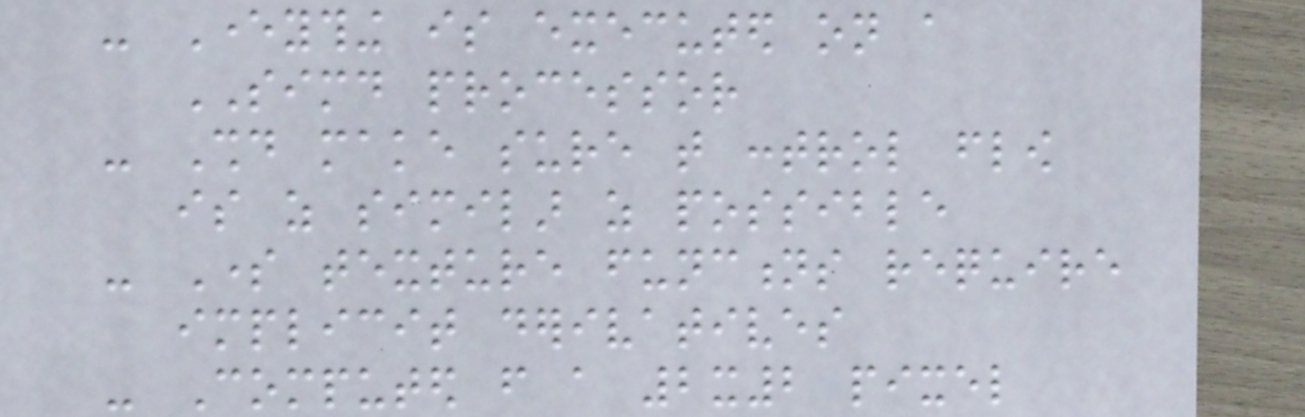- Everything is executed on a
SIMD processor
- Should make sure that control flow
is as similar as possible
- Some texture functions require
implicit derivatives
- Computed from a 2x2 pixel
